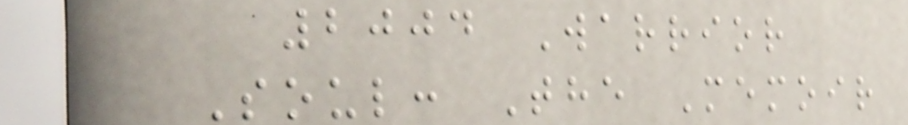2004 Warrior
Soul: The Memoir
